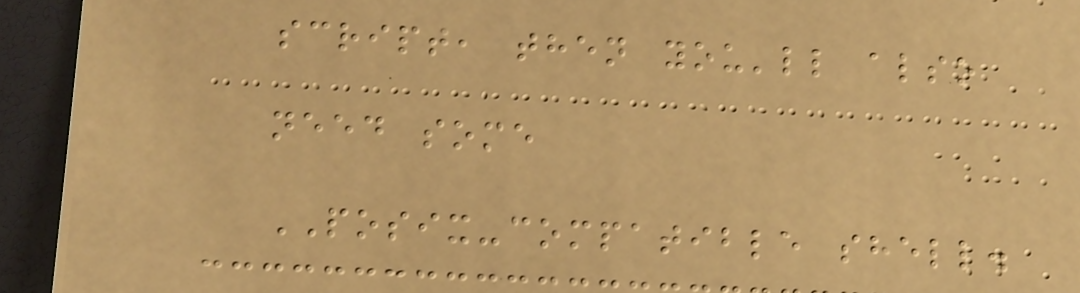script, then you'll also
need some
POSIX-compatible shell.
